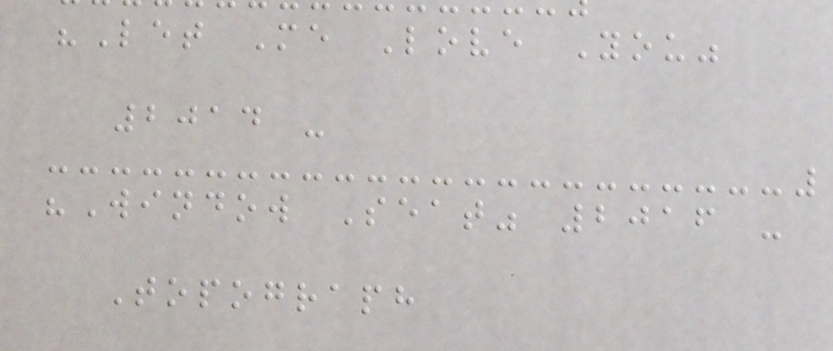"Let Me Love You"
2014 -
"Window Seat" 2016 -
Topograph
